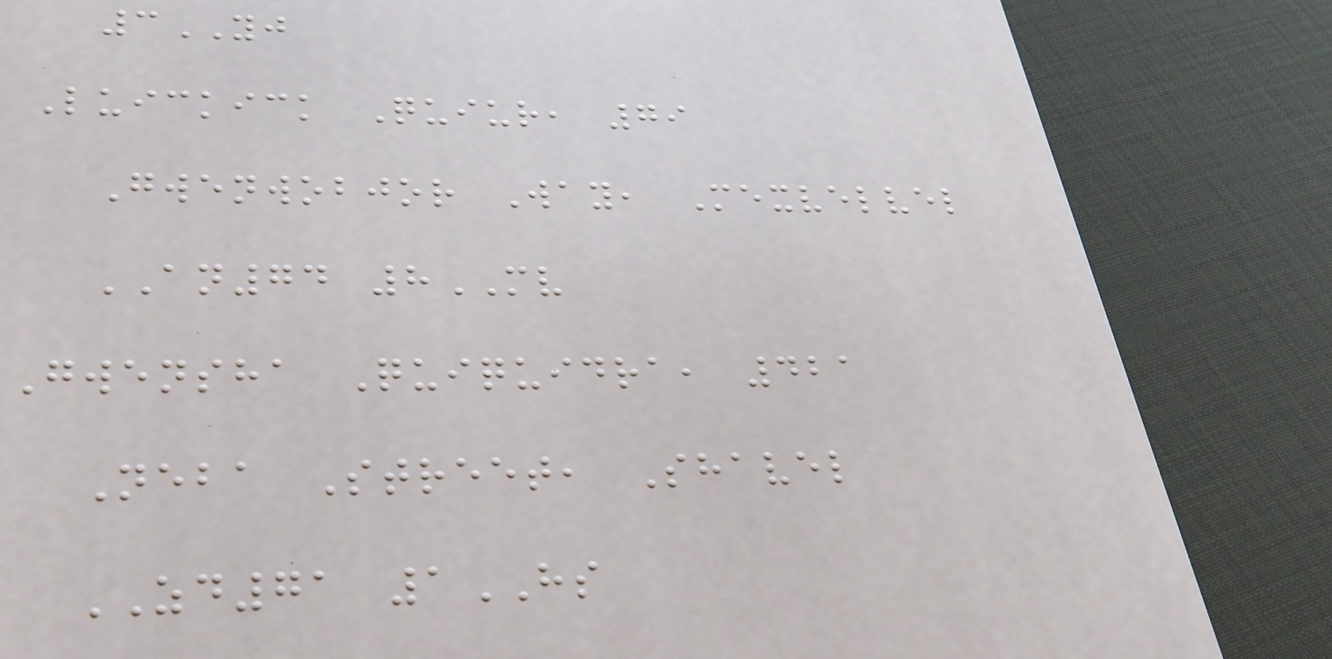3YJ
Luickick Quiur, 79
Gwenwobjor Way, Mexvelvel
AN74 8MV
Gwensha Quiquidra, 421
Neba Street, Shavel
ZD71 1HS
